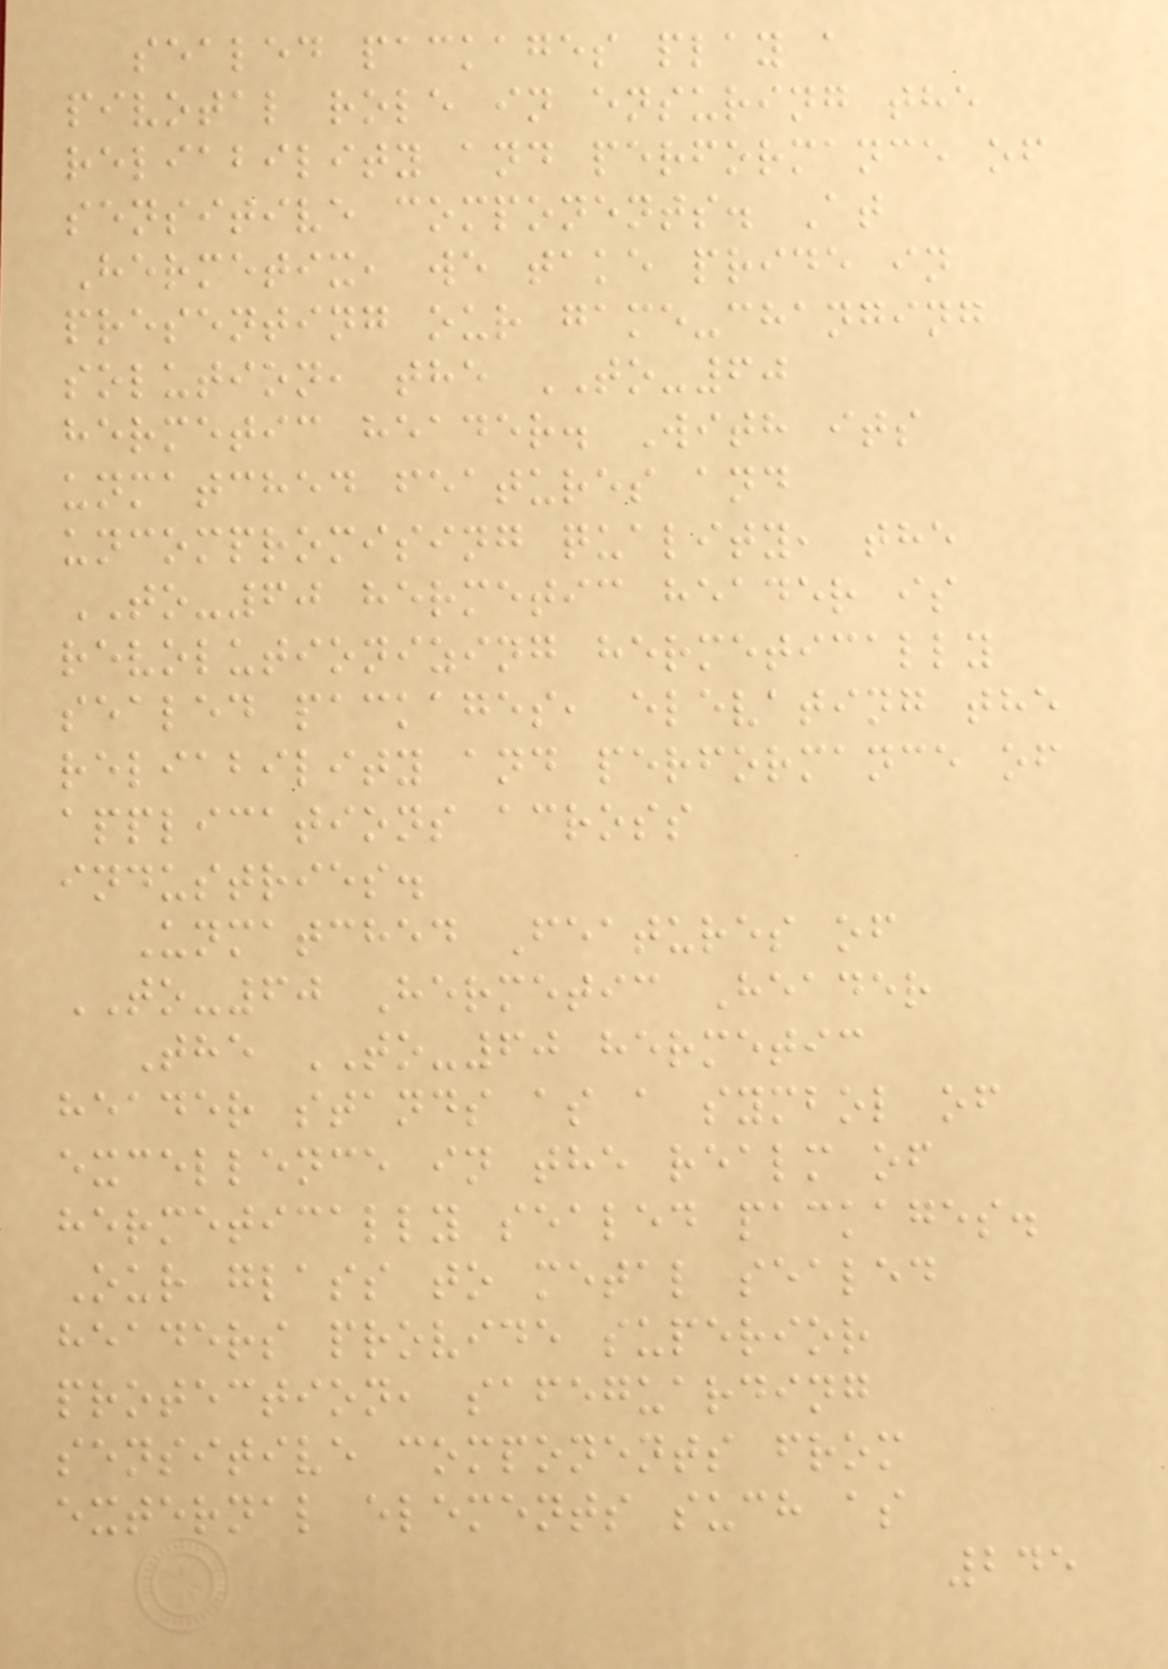sealed packages play a
pivotal role in ensuring the
reliability and performance of
sensitive components. At
Hermetix, we take pride in
presenting our game-changing
solution, the TO-60
hermetic header. With its
unmatched features and
uncompromising quality, the
TO-60 hermetic header is
revolutionizing hermetically
sealed packages, elevating the
reliability and performance of
applications across
industries.
Unmatched Features of
TO-60 Hermetic Header
The TO-60 hermetic
header stands as a symbol of
excellence in the realm of
hermetically sealed packages.
Our glass to metal sealed
headers provide superior
protection, safeguarding
sensitive components from
external elements such as
245
